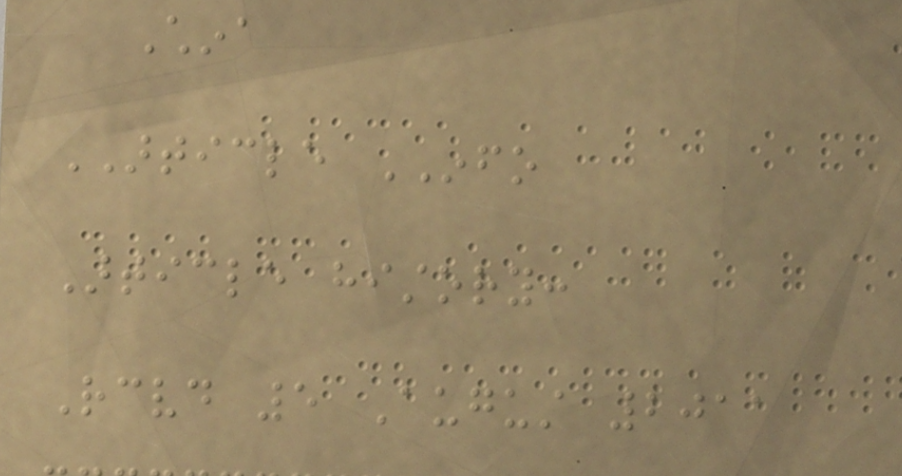China
ARTICLE INFO
Article history:
Received 5 August 2011
